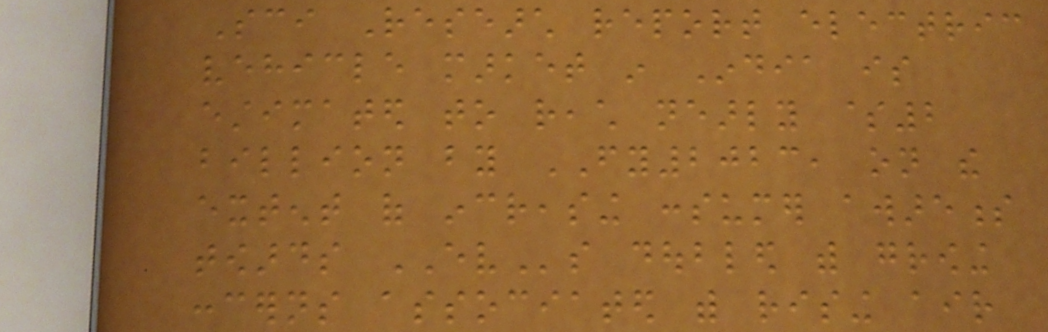Sci Research report electric
vehicle market in India is
estimated to reach nearly $2
billion by FY2023, on the
extent of increasing consumer awareness
towards EVs doubled with growing
concerns associated with rising air
